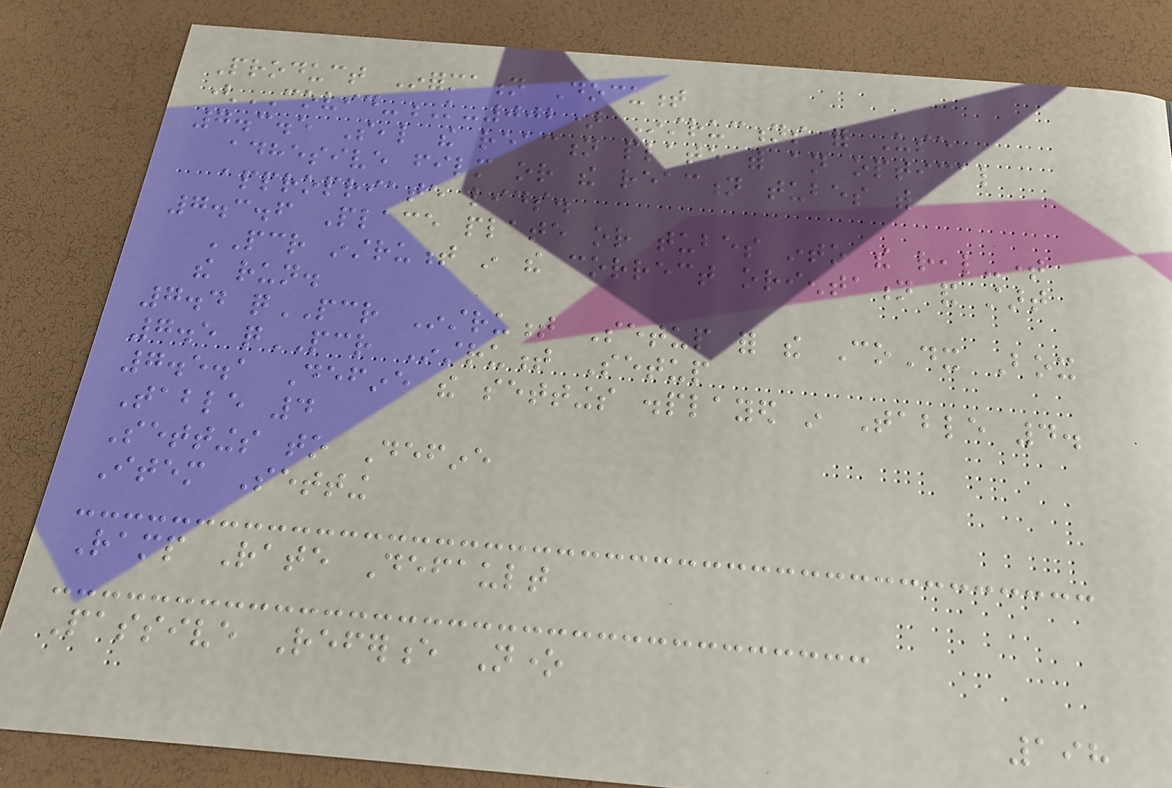Product Information Document
(COVID-K-002) Instructions for Use
7.3.5 Seal the reaction plate with an optical
adhesive film or the reaction tubes with
appropriate lids.
7.3.6 Place plate or tubes into the real-time
PCR instrument in the correct orientation and start
the run.
7.4 qPCR Instrument Setup for the CoDx Box
7.5 qPCR Instrument Setup
7.5.1 Define the settings displayed in Table 4.
Table 4
Settings to Define
Item Setting
Ramp Rate Default
Passive Reference None
198
